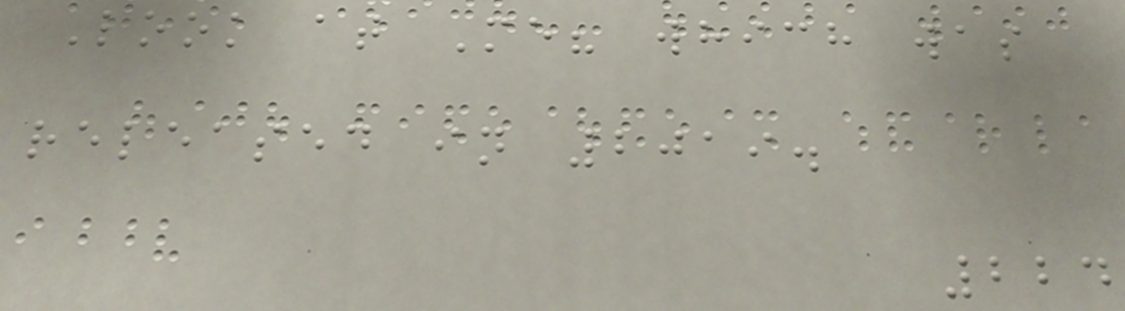Look at Me? which was
released in 2019.
224
